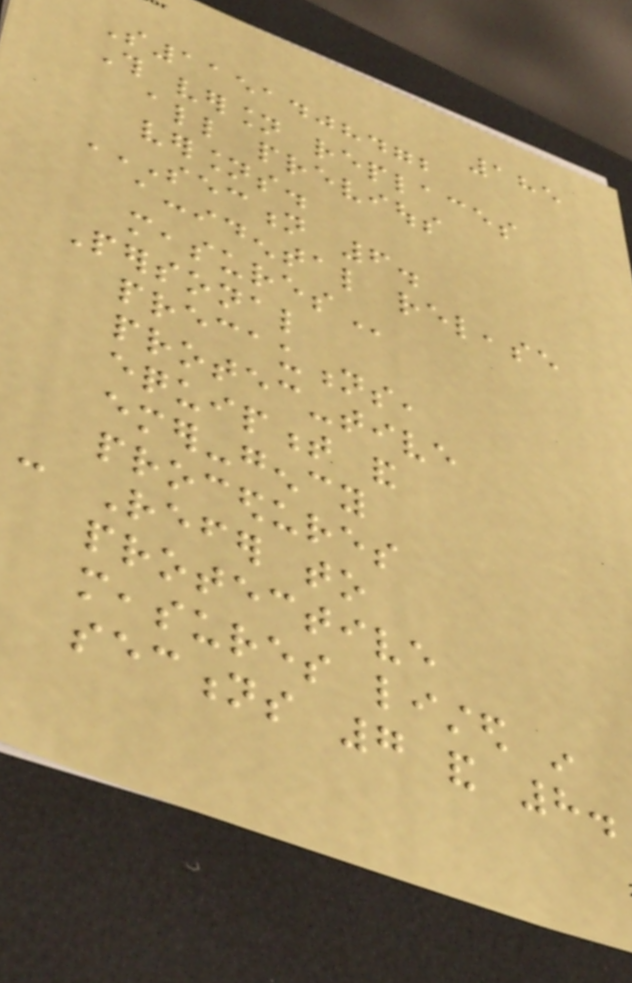185
S1151408472
This version replaces
all previous
versions.
SECTION 6.
ACCIDENTAL RELEASE
MEASURES
Personal
precautions,
protec-tive
equipment and
emer-gency
procedures
: Refer to
protective
measures listed in
sections 7 and 8.
